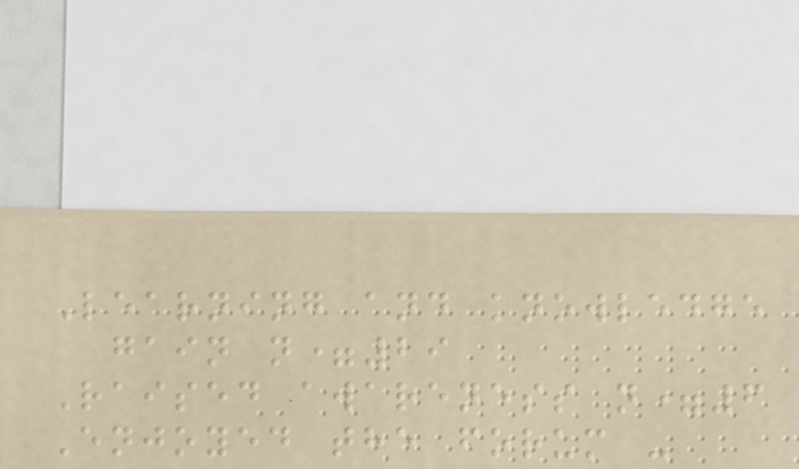Learning and knowledge
gain n=29
Raised awareness n=6
Enjoyed the forum -
